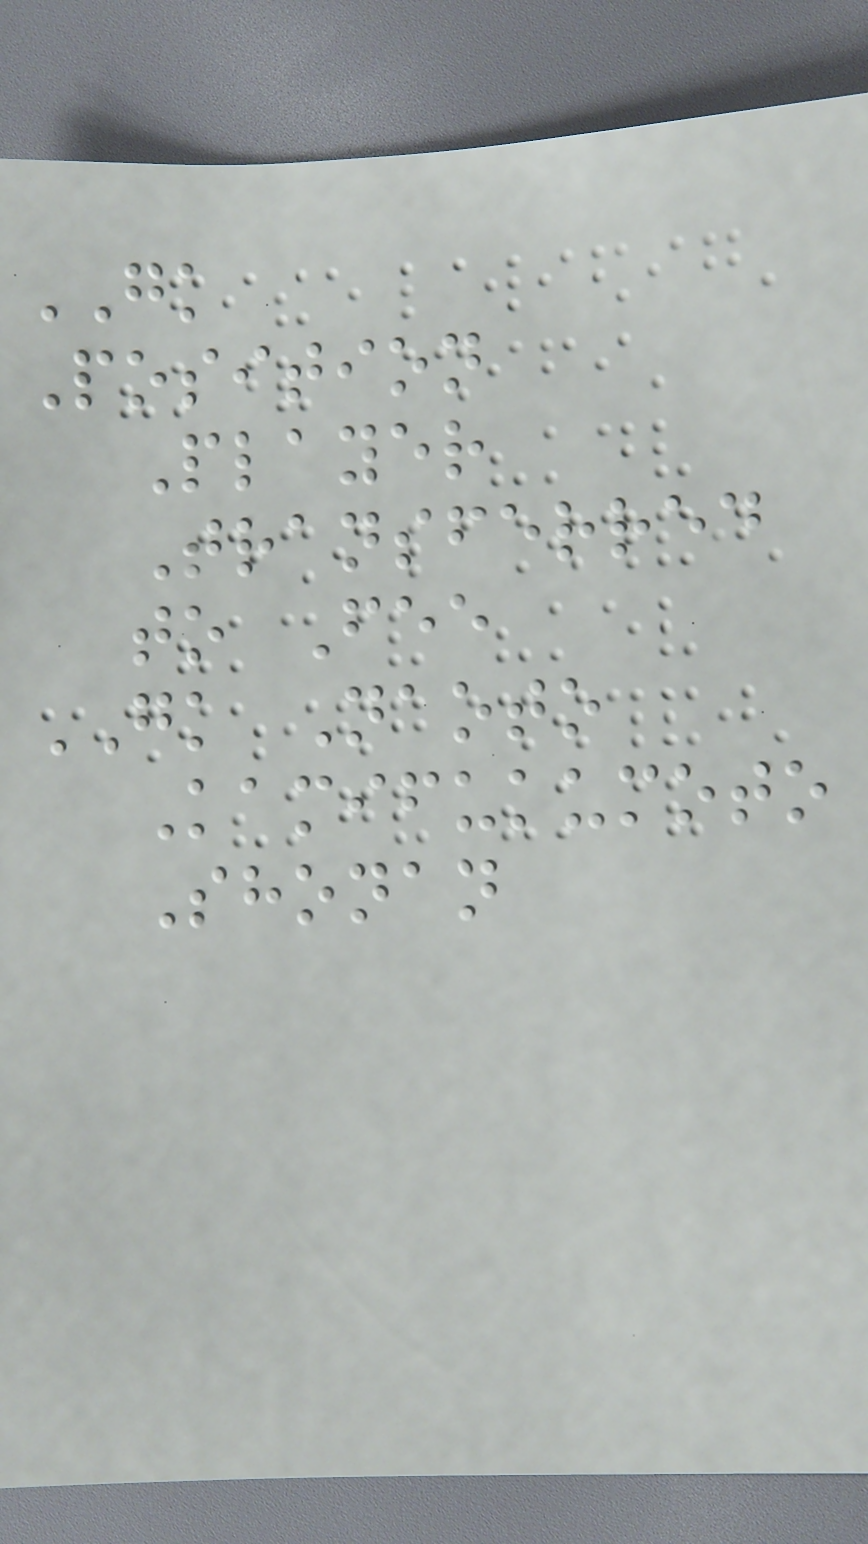GK
Position
Player
Transferred
to Fee
GK Naoto
Kamifukumoto
Shonan
